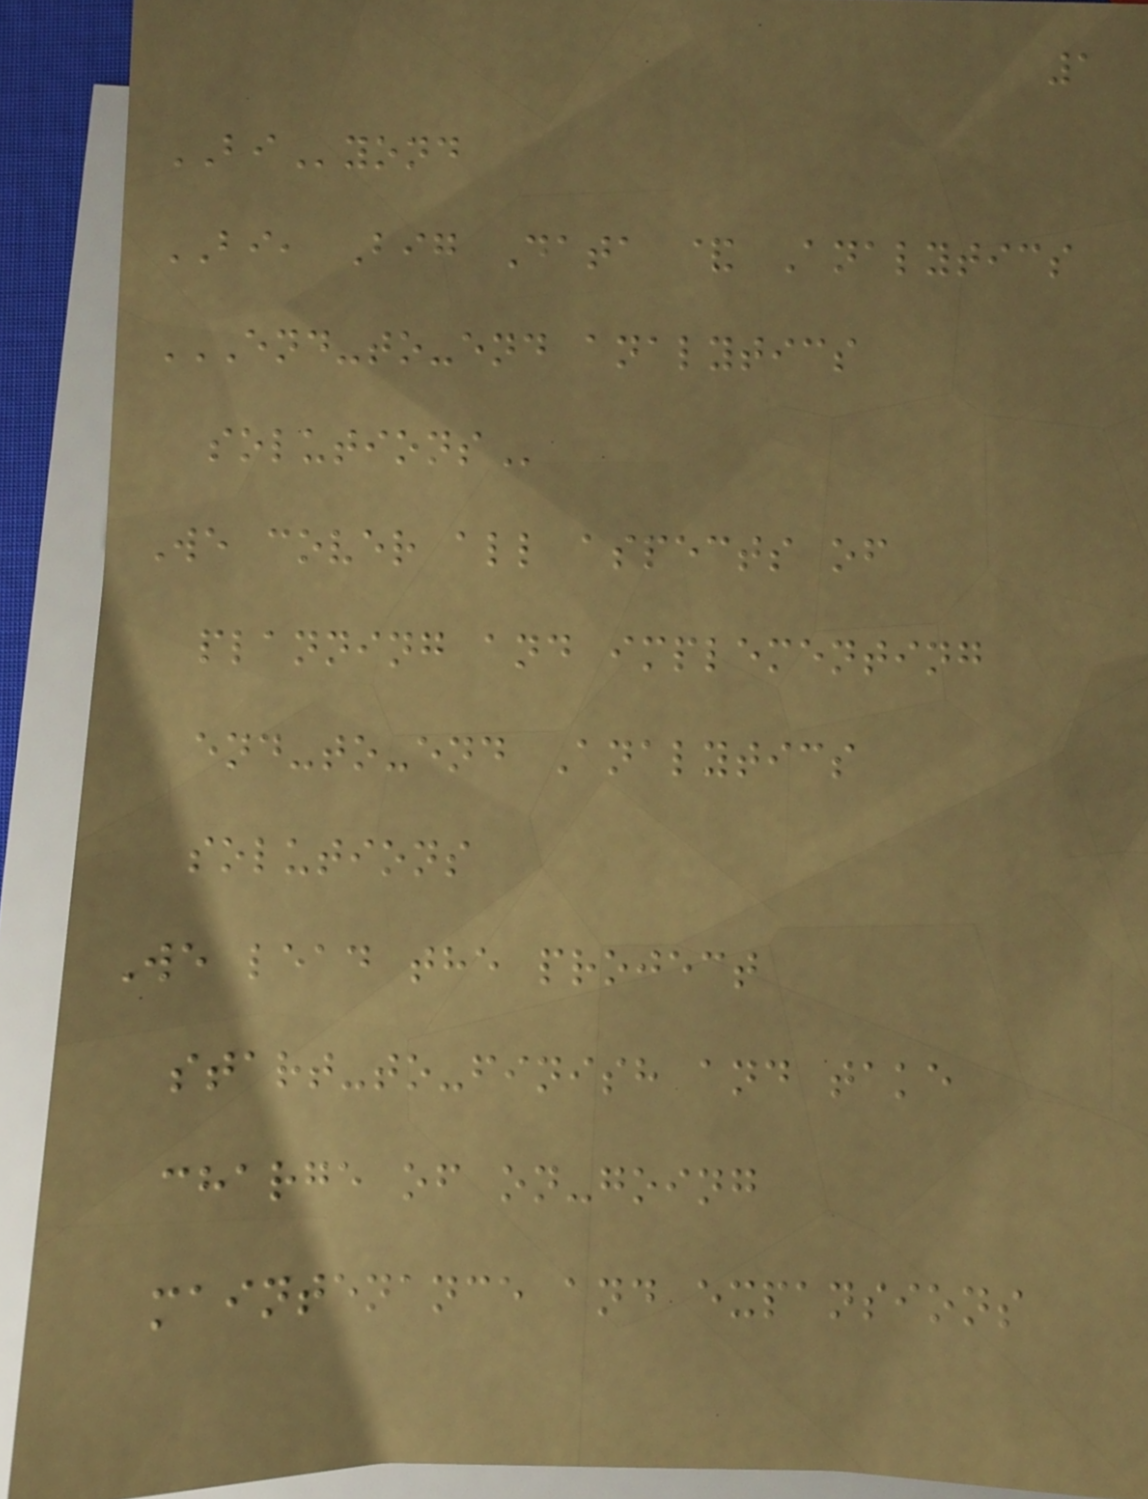1
BIyond
BI, Big Data & Analytics
END-TO-END ANALYTICS
SOLUTIONS
We cover all aspects of
planning and implementing
end-to-end Analytics
solutions
We lead the project
start-to-finish and take
charge of on-going
maintenance and expansions
